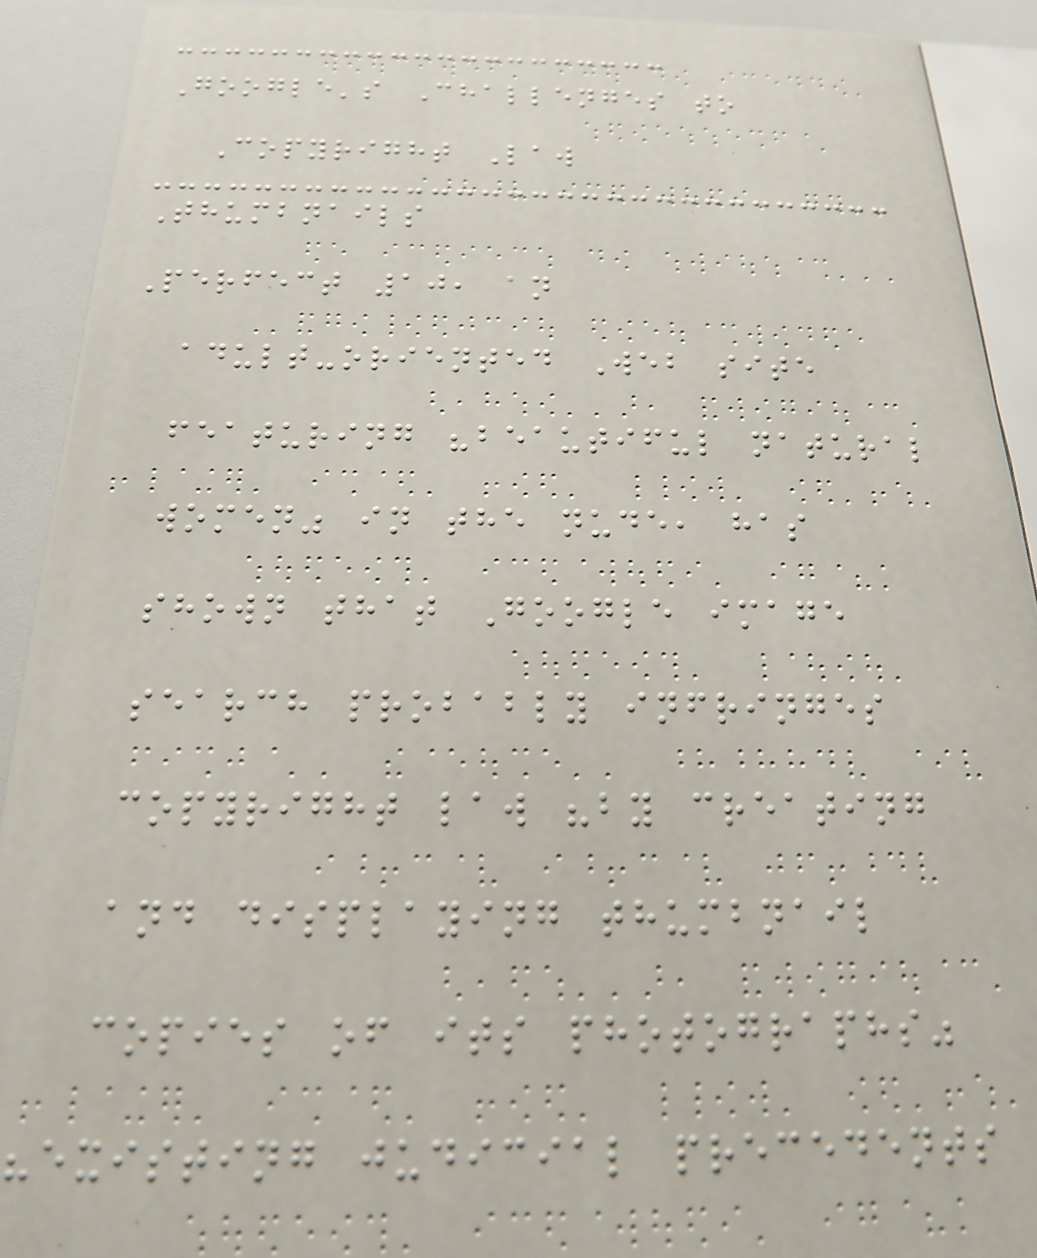Google's Challenges to
Copyright Law
Thumbnails
Perfect 10, an
adult-oriented Web site
featuring "beautiful natural
women" in the nude, has
shown that Google image
search probably infringes
copyright law "by creating
and displaying thumbnail
copies of its photographs"
"existing judicial precedents
